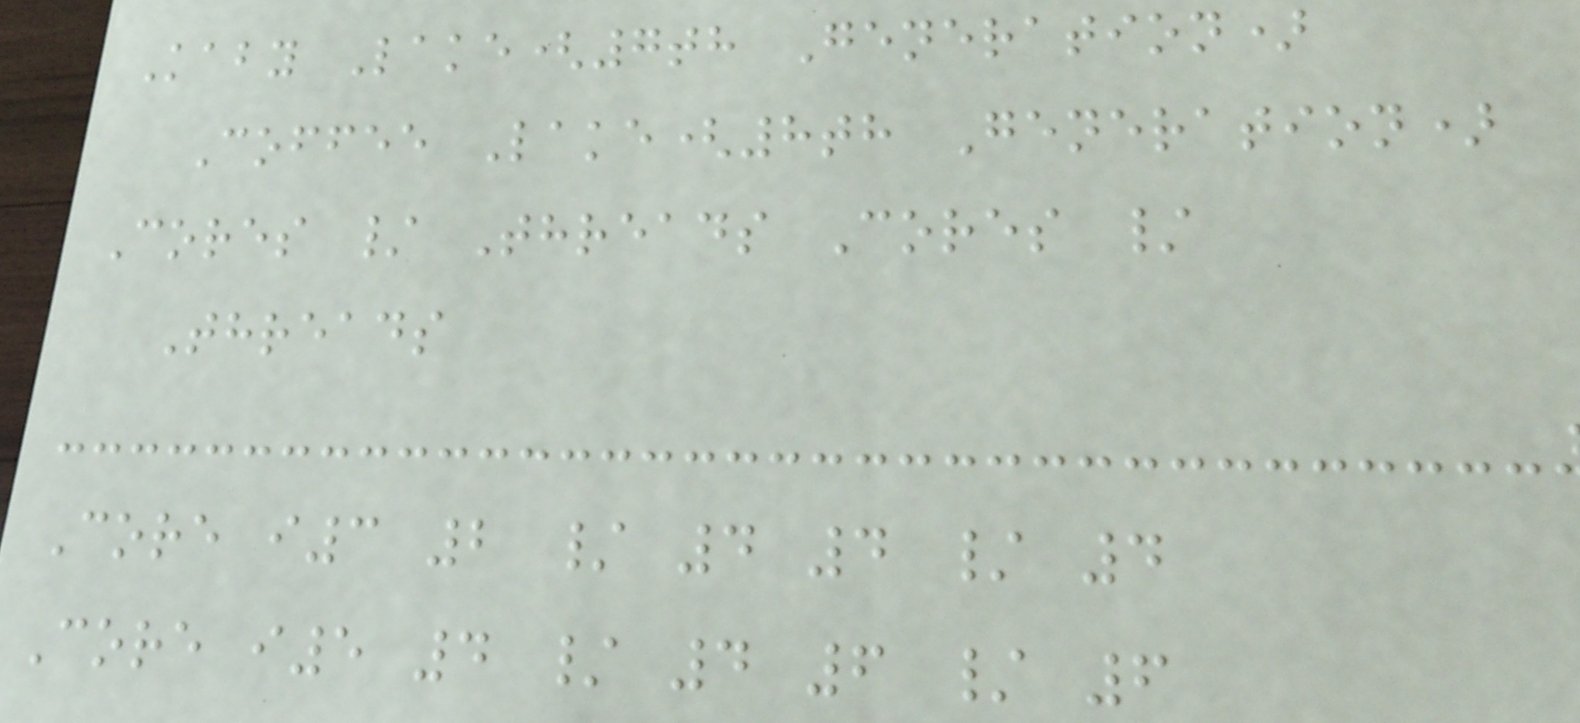Kaby Lake(7th Generation)
Coffee Lake(8th Generation)
Cores / Threads Cores /
Threads
Core i3 2 / 4 4 / 4
Core i5 4 / 4 6 / 6
